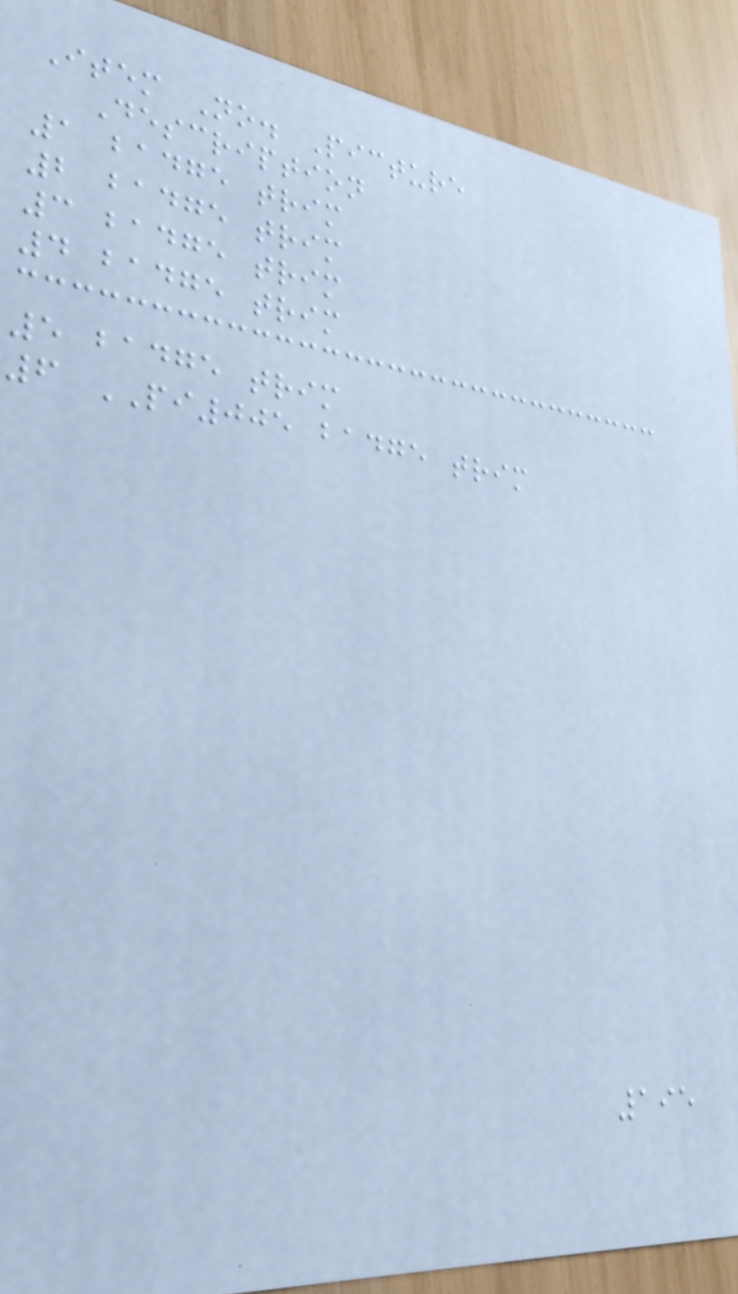Item No. Picture
Description
1 badge trim
2 badge trim
3 badge trim
4 badge trim
5 badge trim
6 PI005 badge trim
195
